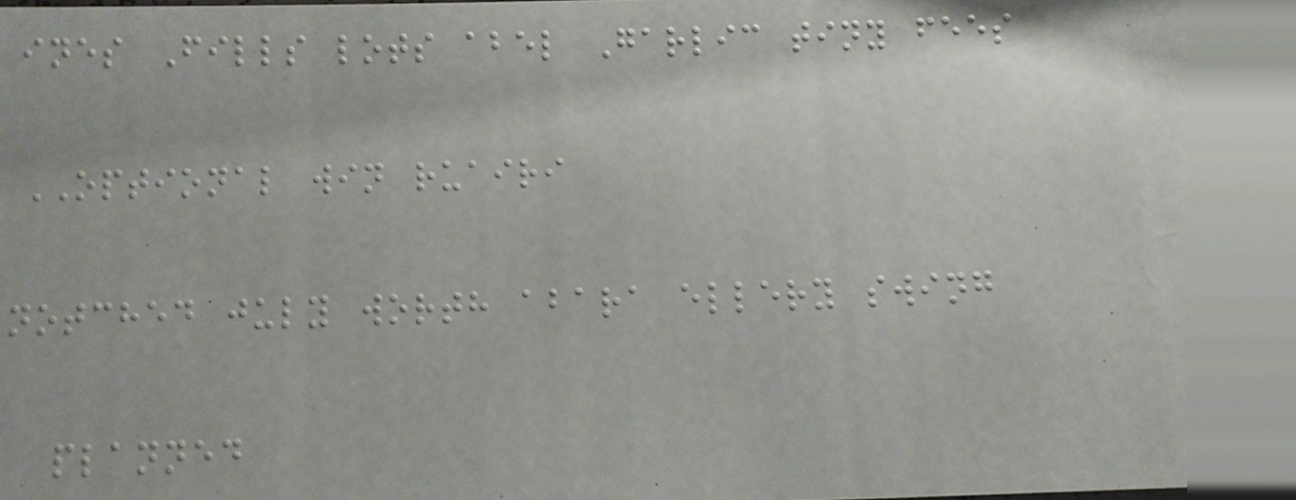ines Fills lots abel Garlic tiny fees
OPTIONAL win ruairi
notched july worth abara ellery swing
planned
